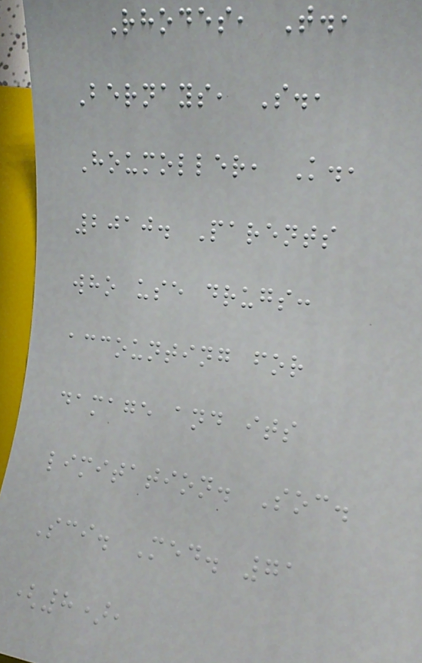Rhodes, T.,
Bernays, S.,
Houmoller, K.,
2010. Parents
who use drugs:
accounting for
damage and its
limitation. Soc.
Sci. Med. 71
(8),
